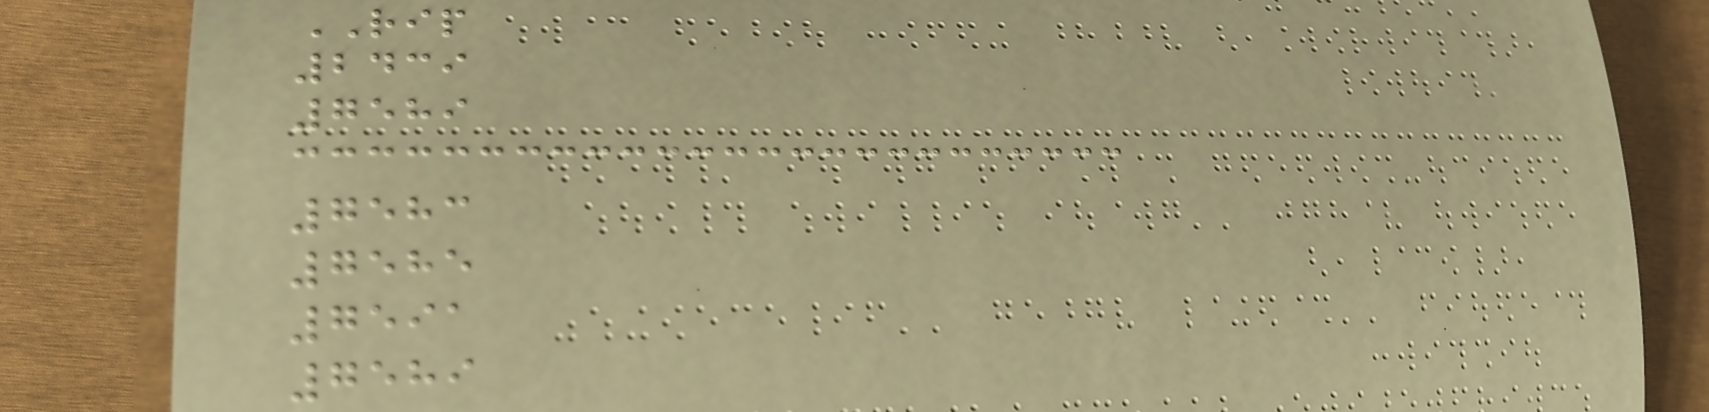RIP
2439
7589
7583
7585
7591
7589
